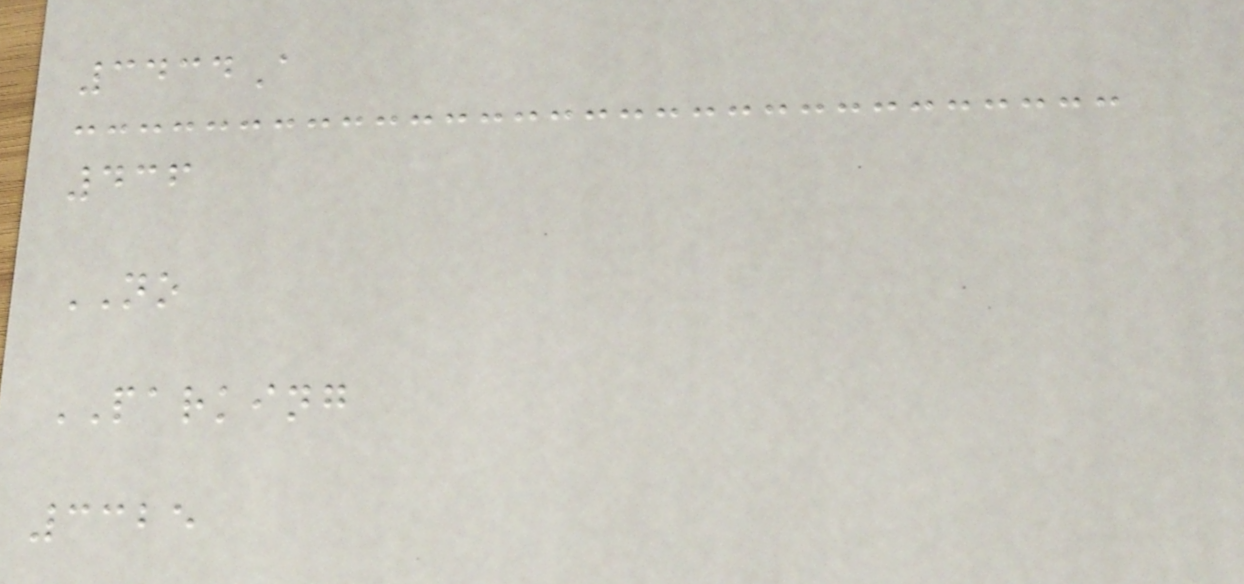3434A
436
NO
PARKING
3325
